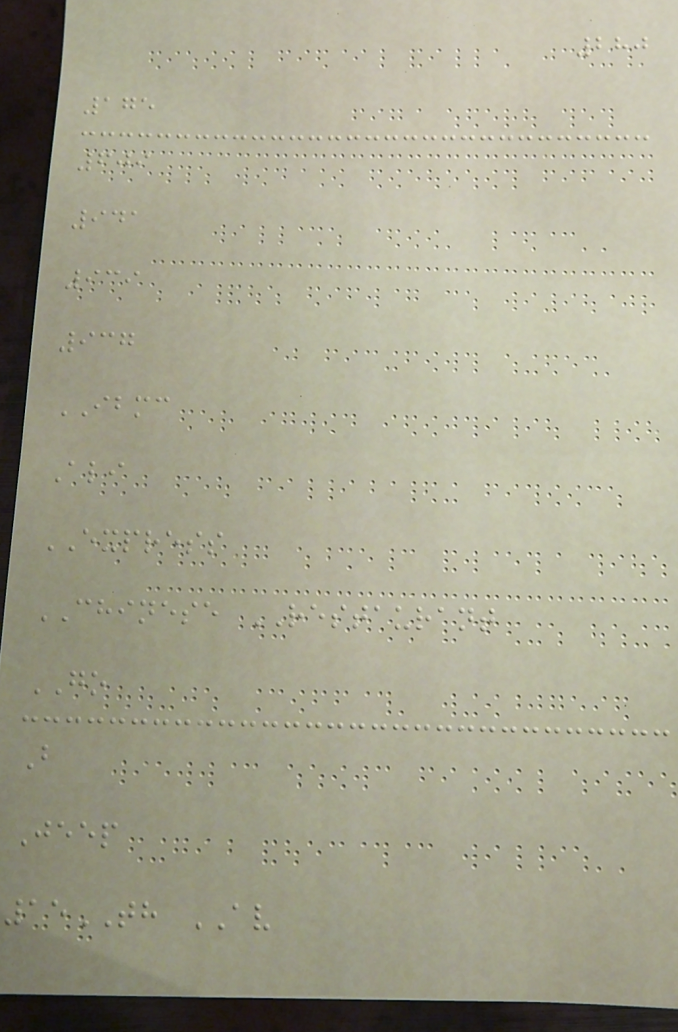280
175
609
941
939
937
IBMC
Ali
EXPRESS
CHINESE RESTAURANT
GO
B
Jeep
15TH AV
